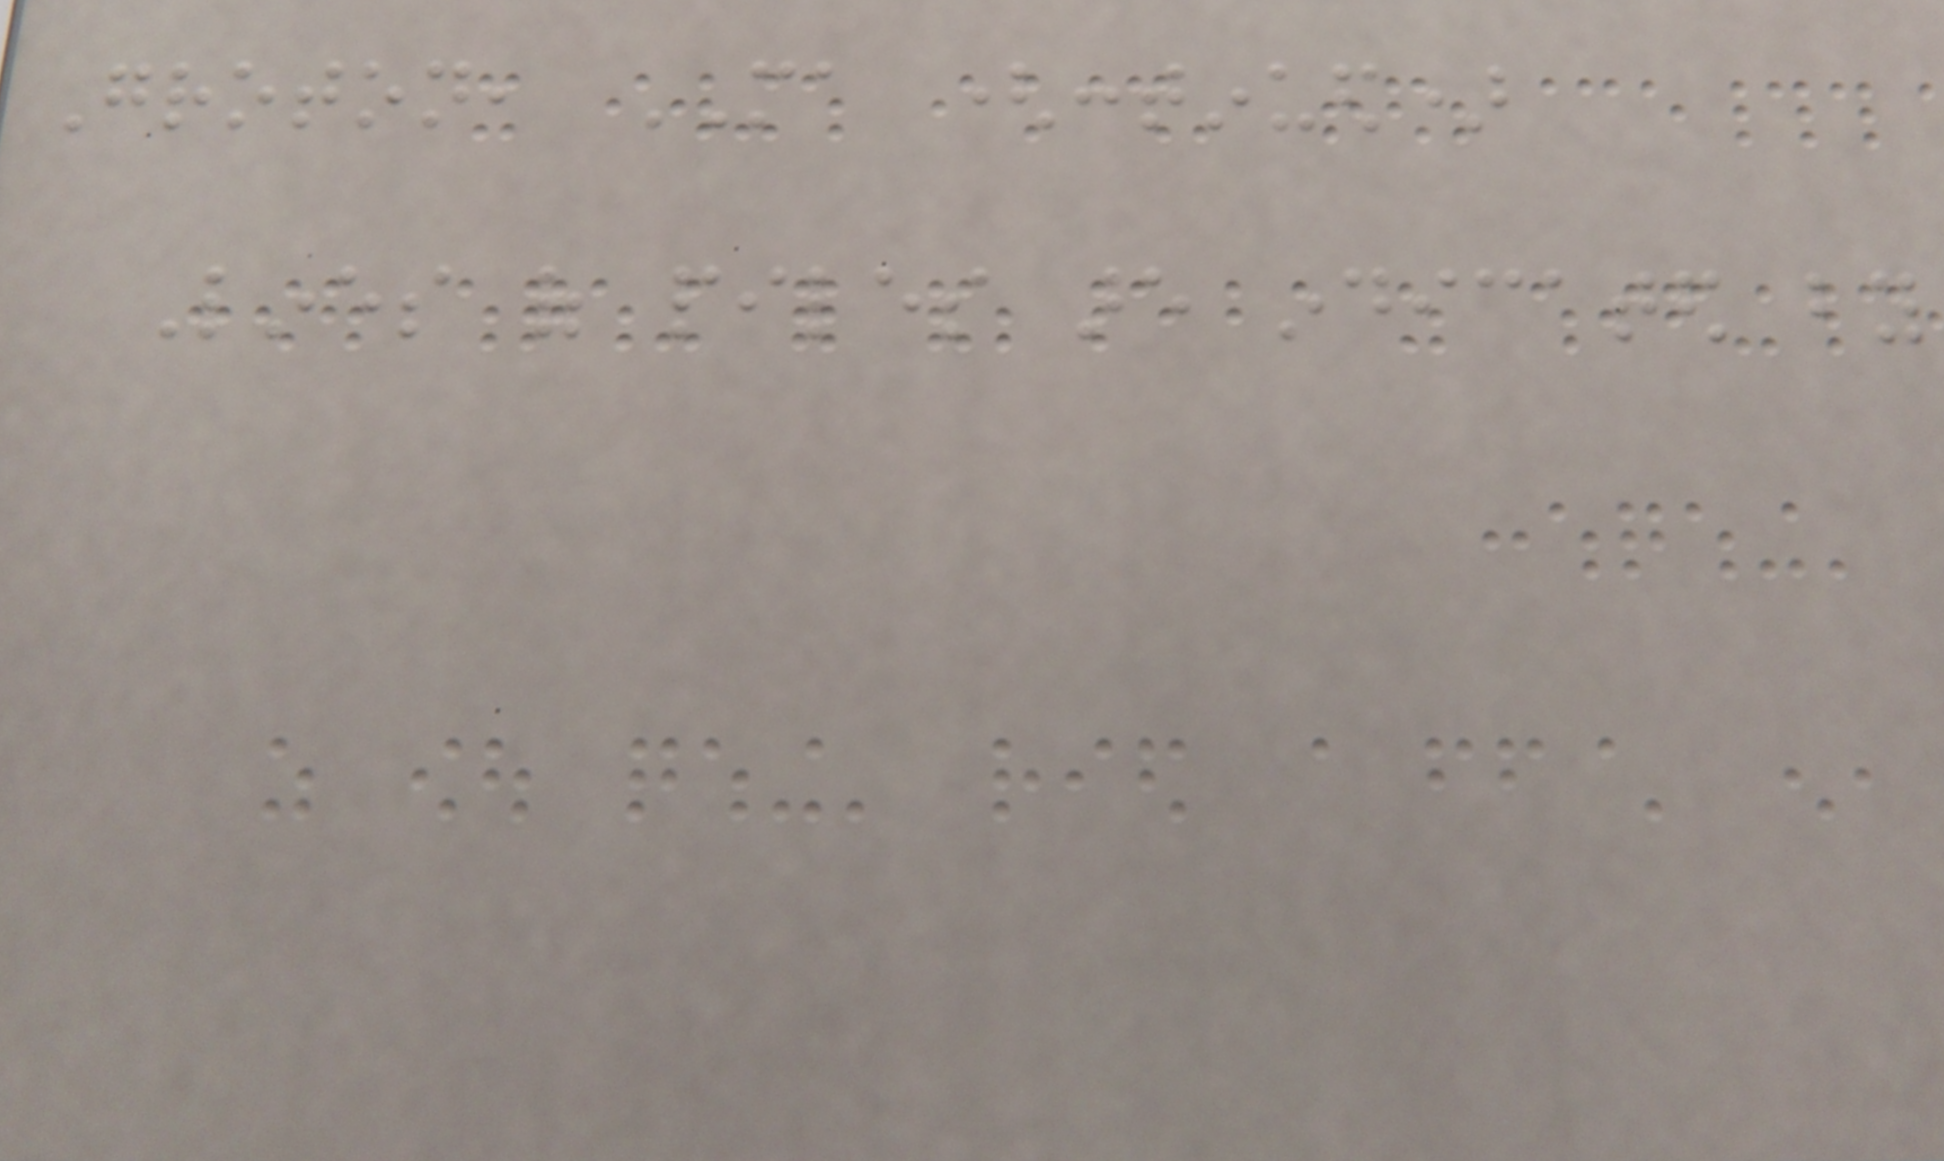Groton, MA (continued)
Lines of piles are indicated by
